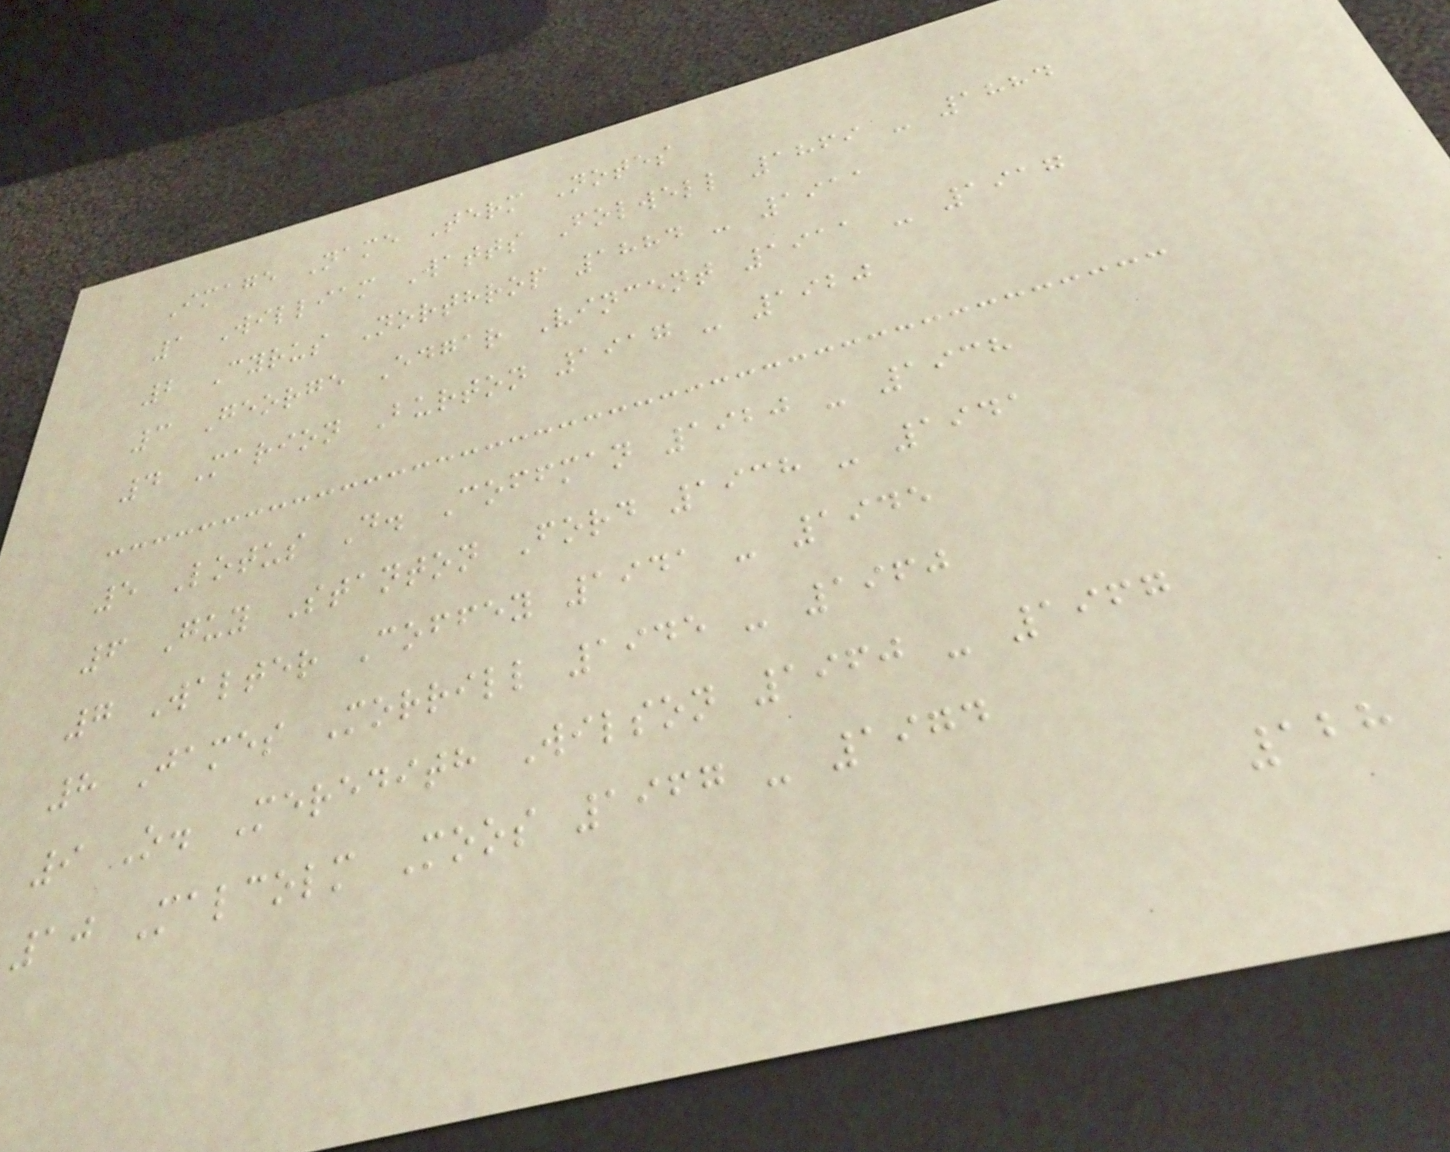Image Name Term Notes
1 William Watts Folwell 1869 - 1884
2 Cyrus Northrop 1884 - 1911
3 George Edgar Vincent 1911 - 1917
4 Marion Burton 1917 - 1920
5 Lotus D. Coffman 1920 - 1938
6 Guy Stanton Ford 1938 - 1941
7 Walter Coffey 1941 - 1945
8 James Morrill 1945 - 1960
9 O. Meredith Wilson 1960 - 1967
10 Malcolm Moos 1967 - 1974
128
